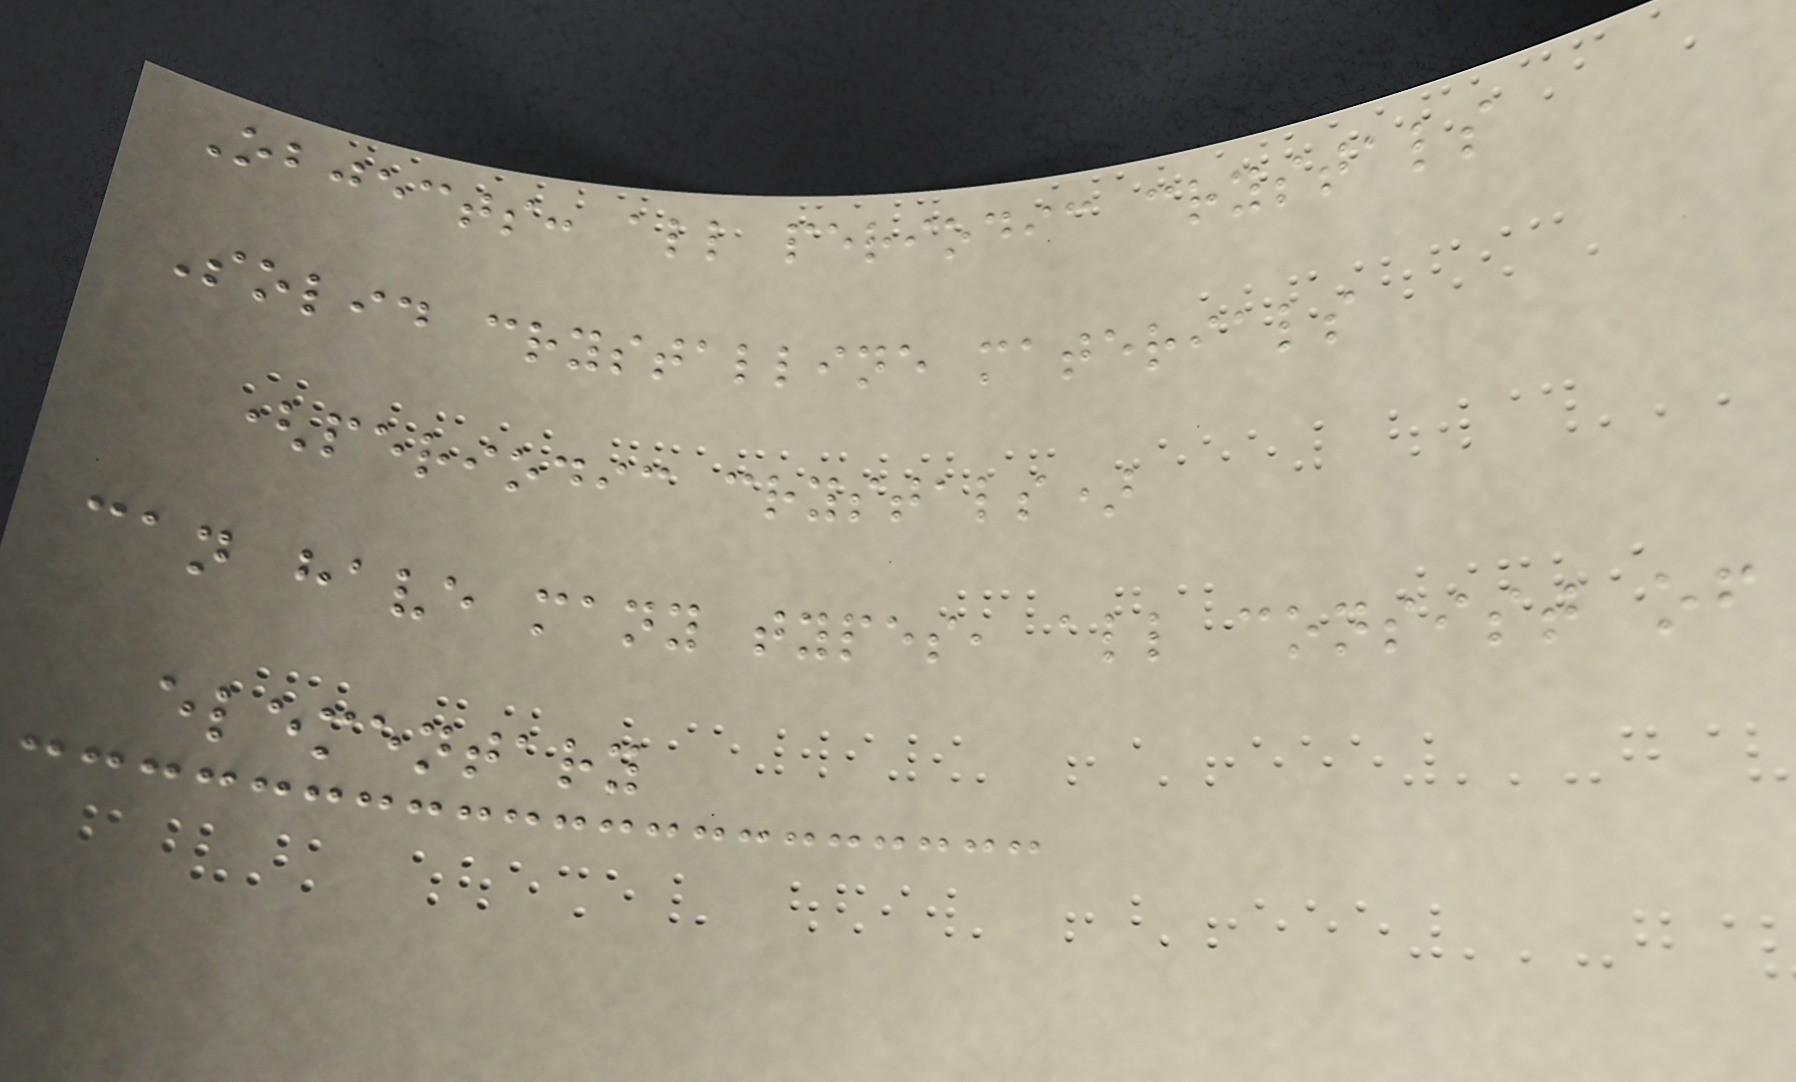Objects: all periodic crystals
Solid crystalline materials
(periodic crystals)
can have many types, all consist of
elementary
